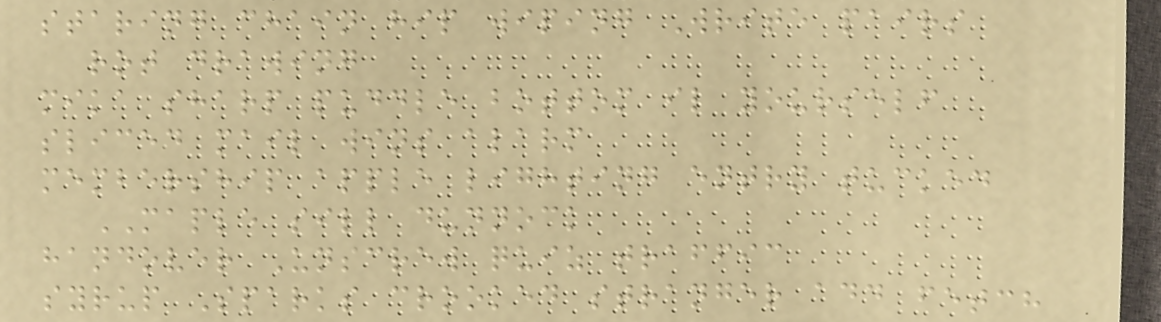staring chain hip wiping Write pairs
rot drawing
mika sharp puddle bottom il yourself
sliced mail wins alarm
membership apple lighting entry tucked
MAPLE sill dunnock
handover Unscrew quiz traffic
syrup Sparks crooked stranger add fetch
